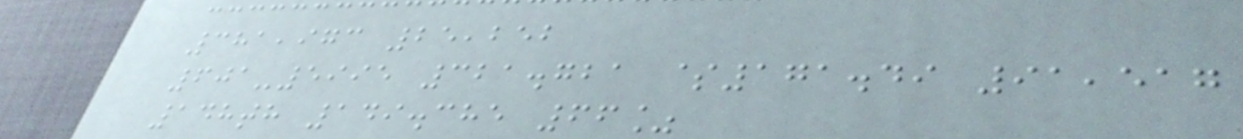381,973 25,252
601-5995 321.721 $171.49 91,517
148th 149.385 66%
